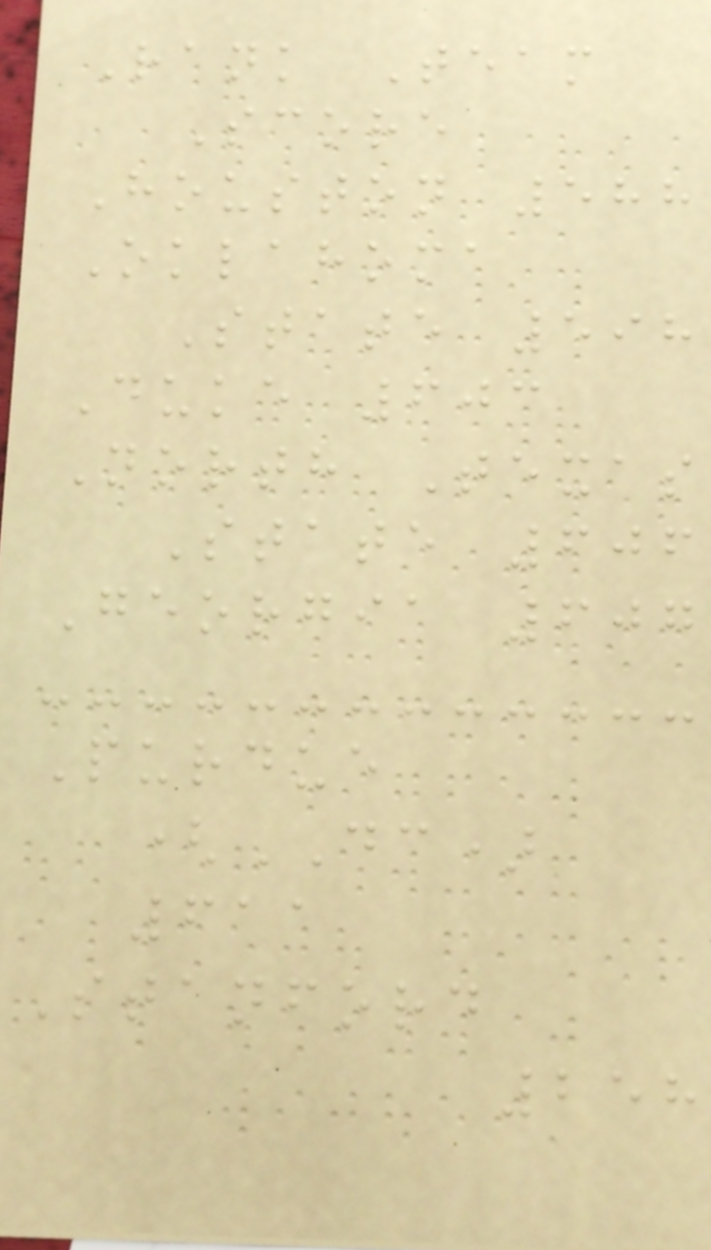Rank Team
Score
Houston 588
Oklahoma
State 598
Duke 603
North Texas
State 606
Georgia 607
Purdue
(DC)
611
Stanford
258
